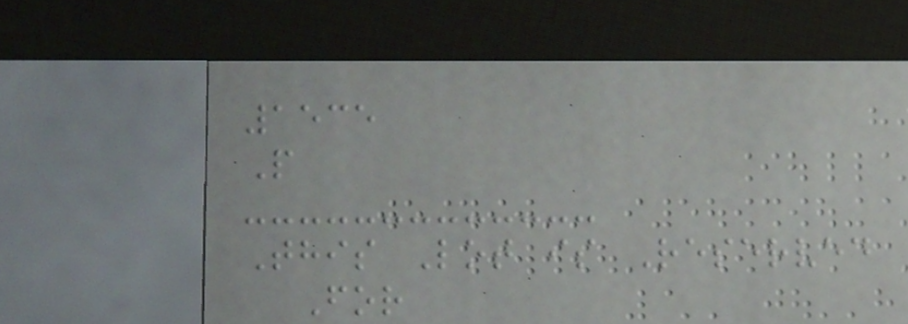1535
P
This Lot is Reserved
For
